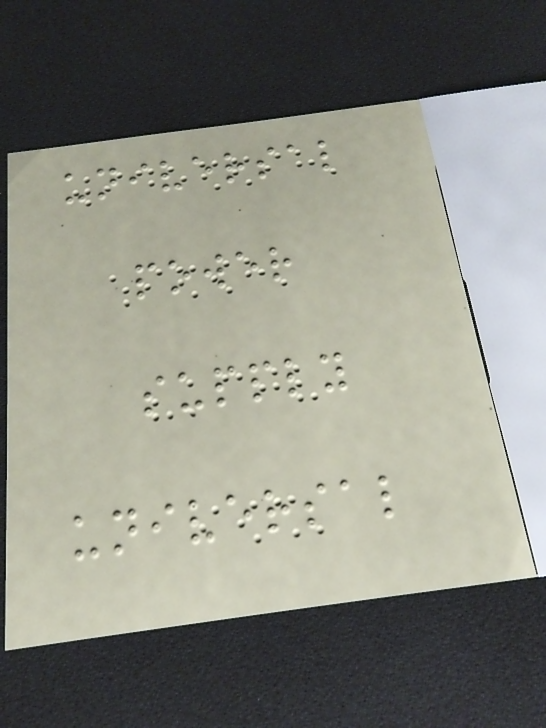universal
power
supply
universal
